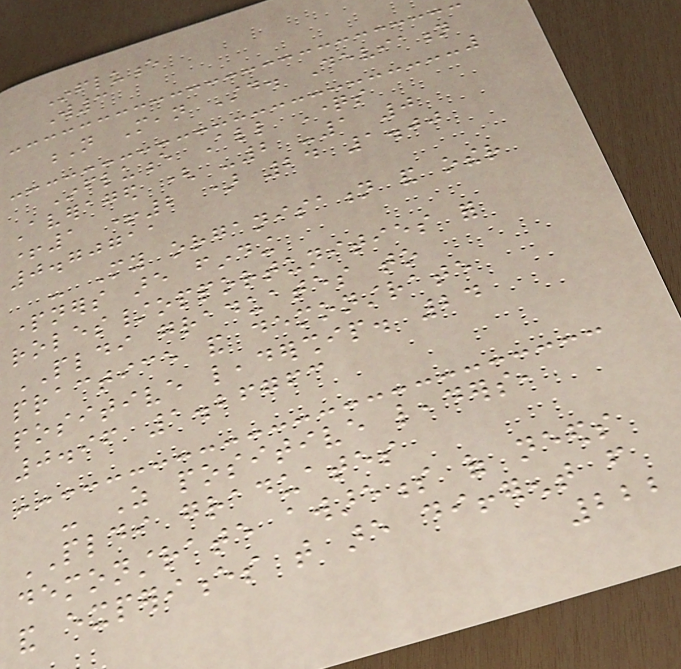Influence
W3
N Mean Std. Deviation
Influence All Questions
Averaged ( -2 -1 0
+1 +2 ) 24 1.00
0.70711
- My organisation and other
partners are finding
roles/opportunities for
PLDI graduates to
practice and demonstrate
positive leadership. 24
0.96 1.26763
- As positive leaders,
PLDI graduates
demonstrate awareness of needs
and experiences that are different from
222
